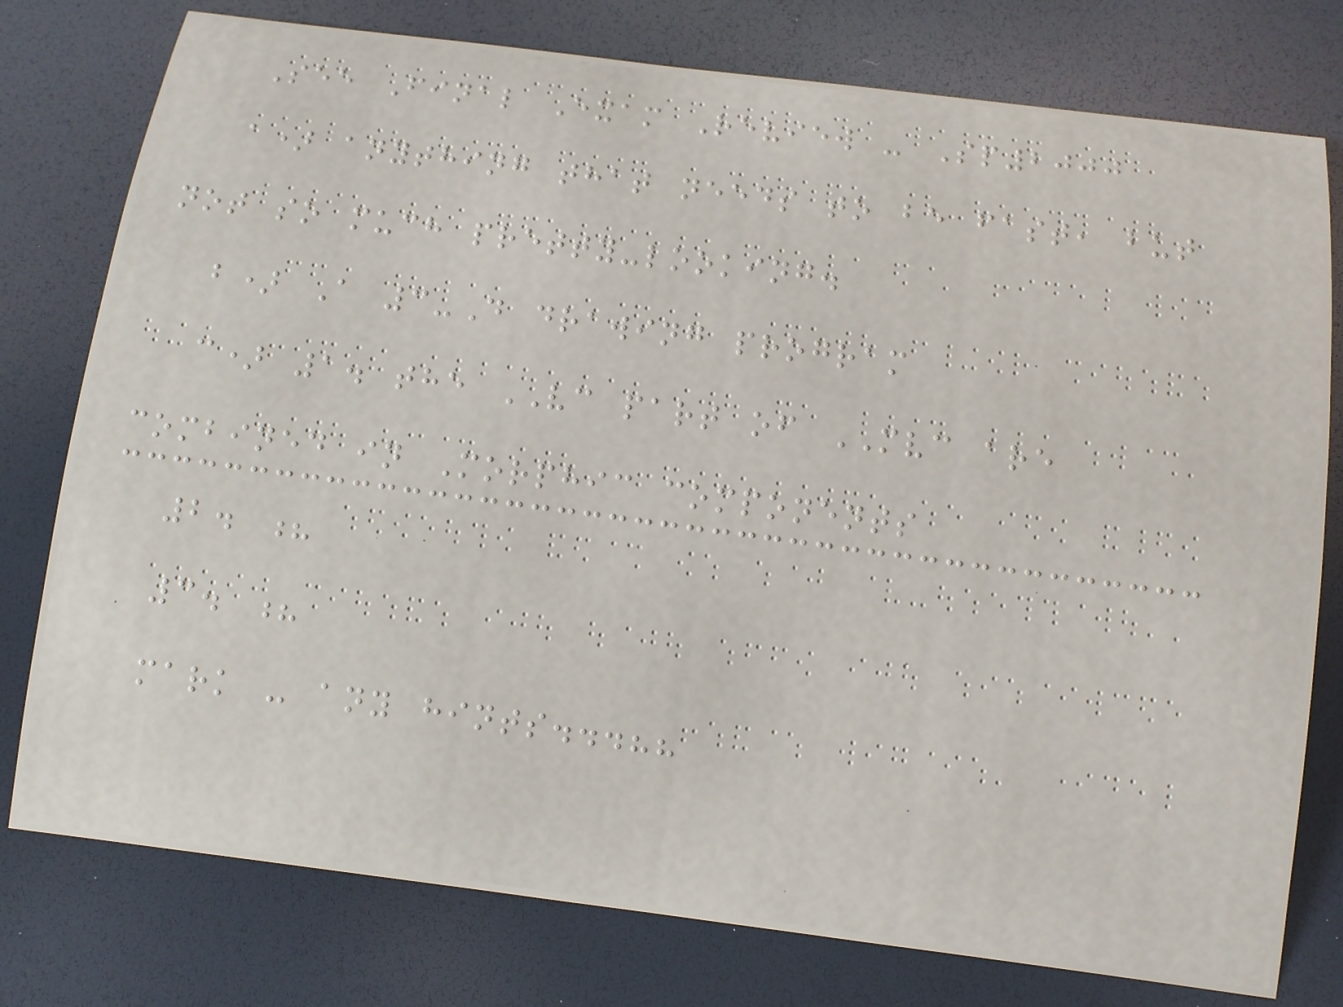See Final Exam Review - Sp2000
a) anything that needs to be fast, but
not so much pretty-looking.
b) A 3-D drawing program
c) 1. the VC part of MVC are
combined in Morphic components
2. ?
3. ?
mark - any hints...??
